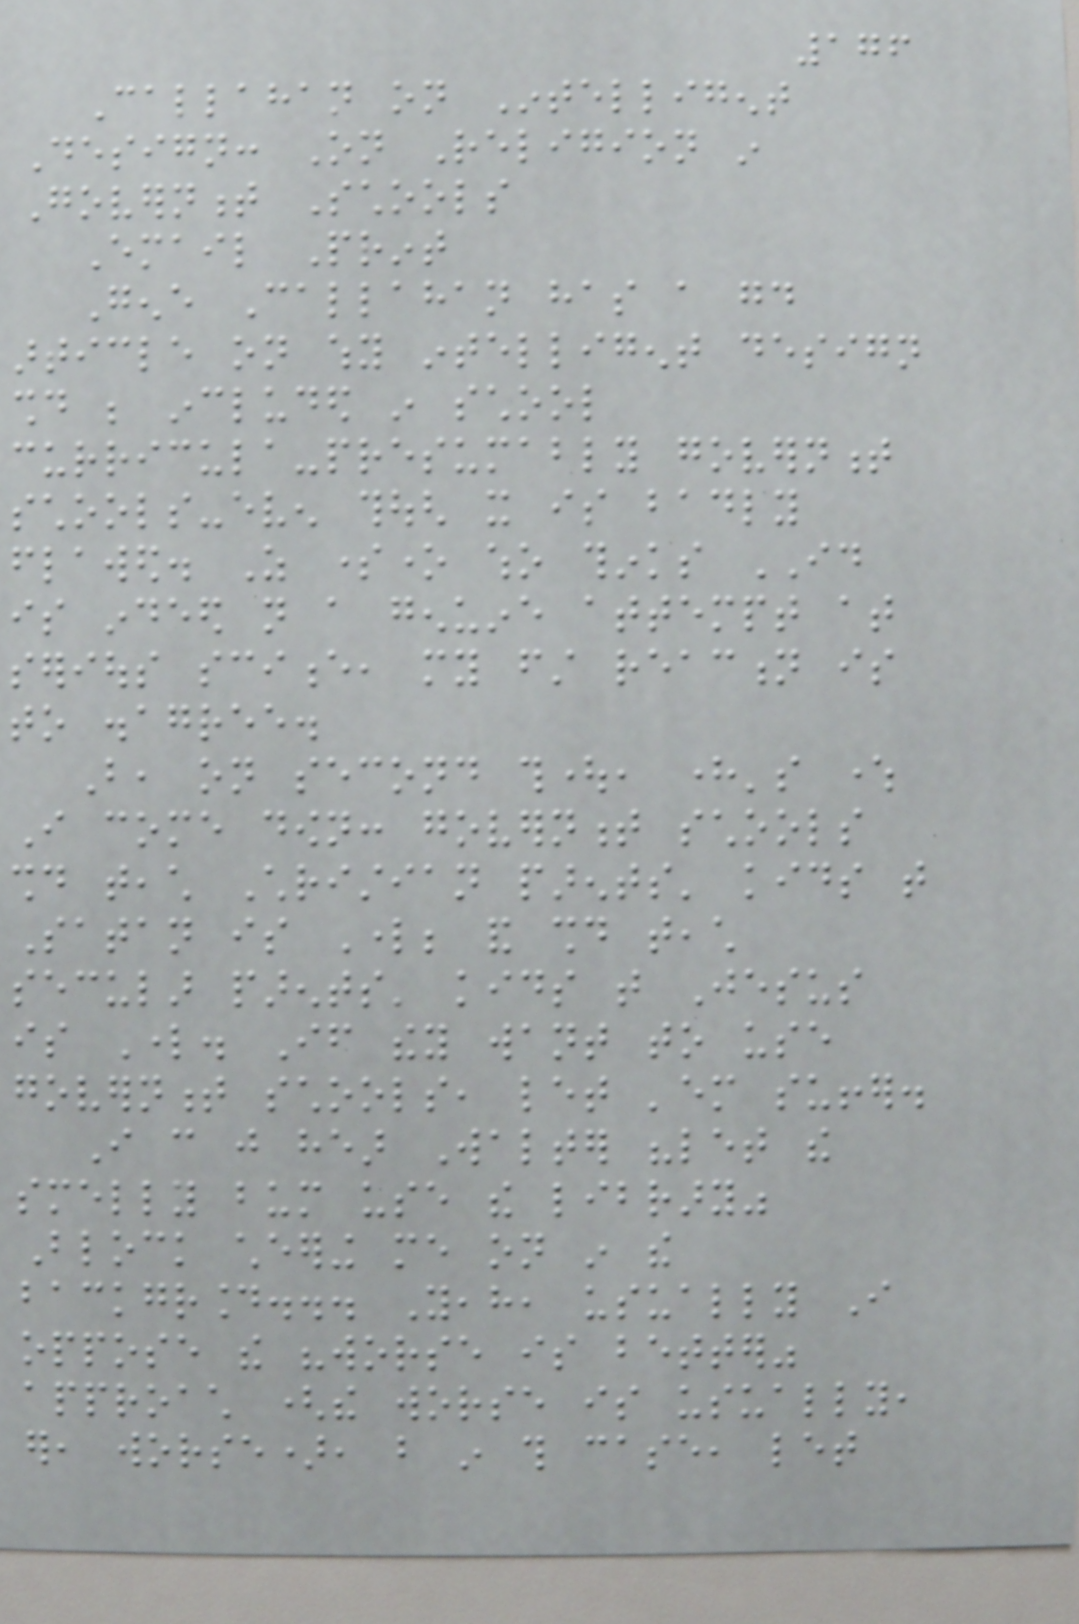176
Callahan on Intelligent
Design: On Religion in
Government Schools
Email Print
Gene Callahan has a good
article on why intelligent design
should be included in school
curricula-presumably government
schools-even though it is badly
flawed. As someone who thinks ID
is indeed not a genuine attempt at
serious science, my first reaction is
to disagree.
But, on second thought, here's where
I come down: government schools
should teach Christian parents' kids that
Satan is Lord; and should teach
secular parents' kids that Jesus
is Lord. If they want to use
government schools, let 'em suffer.
I can just hear Walter "let the
smelly bum use the library"
Block cheering me on in the
background... Yeah, usually I
oppose the "worse is better"
approach (the worse is usually,
er, worse), but in this case, let
